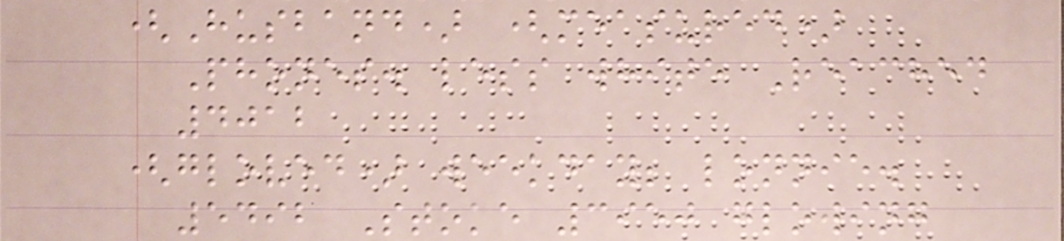(Husband) (measured)
Phones. less white Reached
4012
(gloved) weekday; lonnie.
5492 Stoke 3950 glowing
